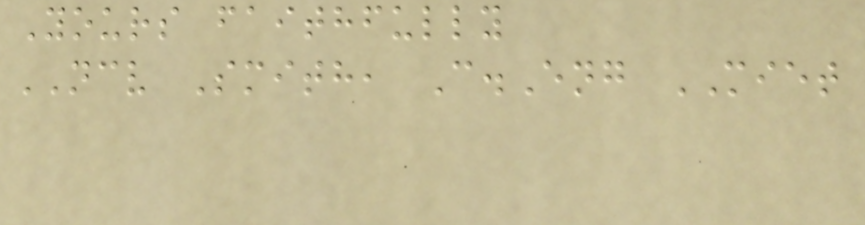Yours faithfully
NCV Smith, C.Eng MIET
